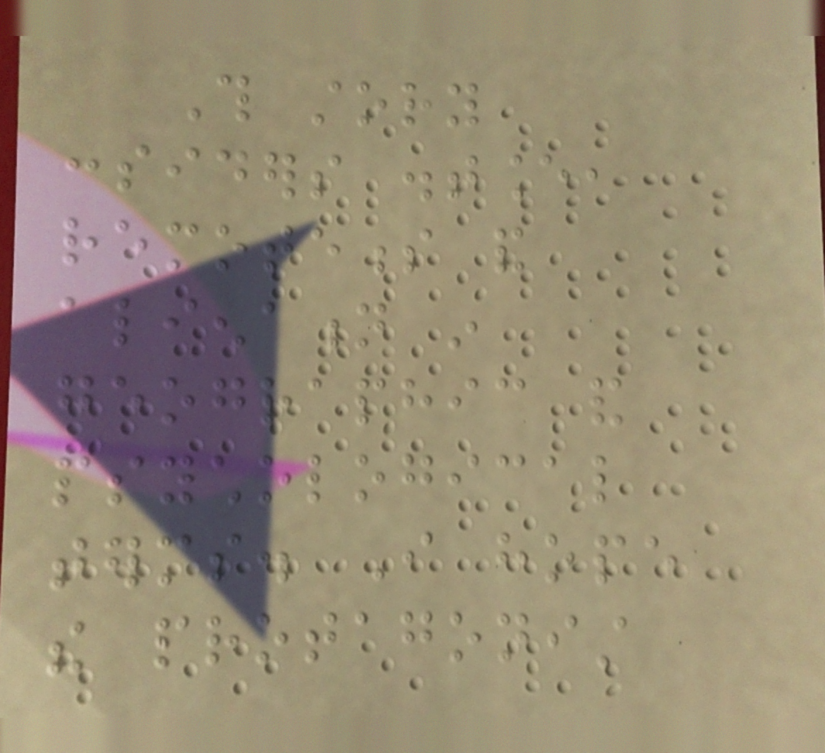This story
considers distance,
remoteness and
alienation in
geographic and
psychological
terms. I hope
the protagonist
